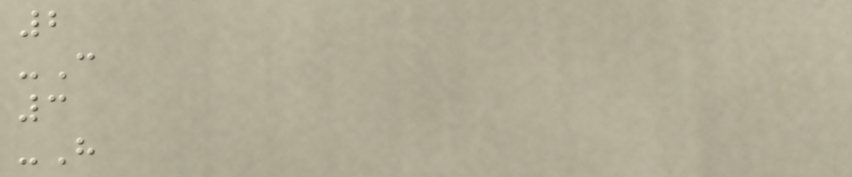2
-C
3
-H
